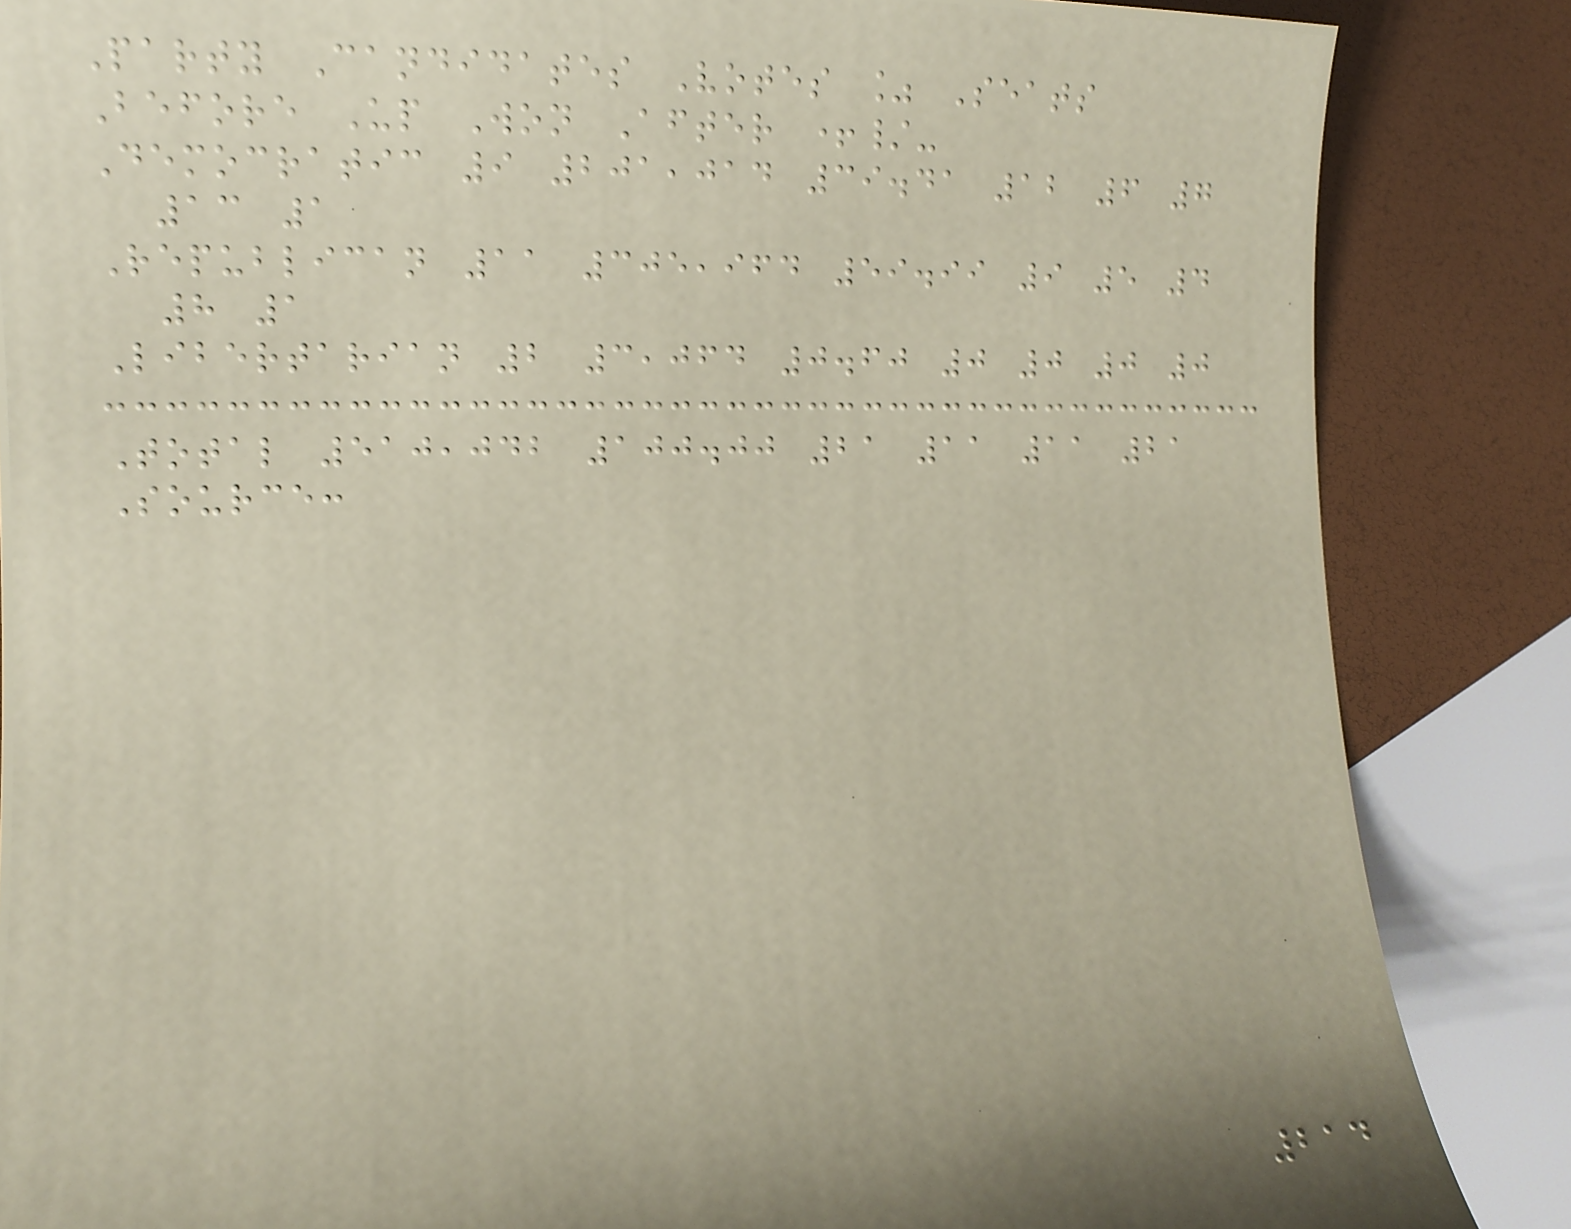Party Candidates Votes % Seats
Before Up Won After +/-
Democratic 9 201,014 39.41 12 6 7
13 1
Republican 11 305,964 59.99 9 5 4
8 1
Libertarian 2 3,064 0.60 0 0 0 0
Total 510,042 100.00 21 11 11 21
Source:
214
